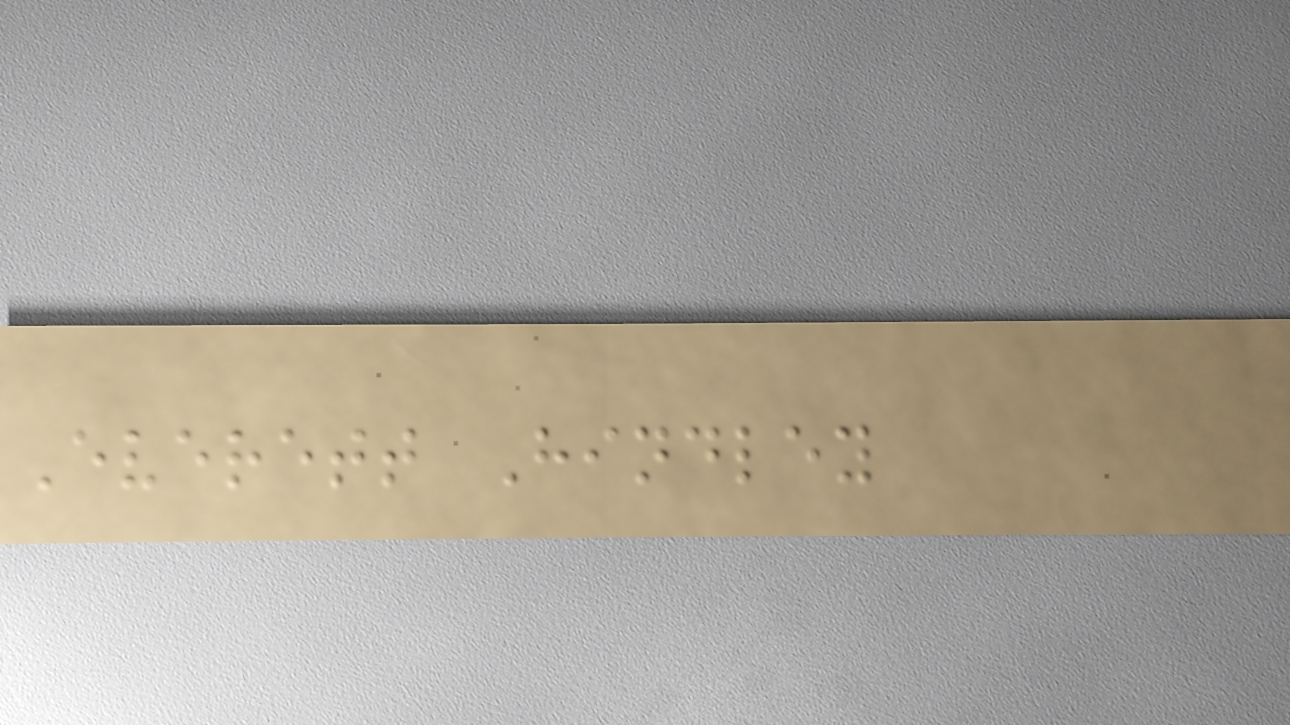Everett Hindley
